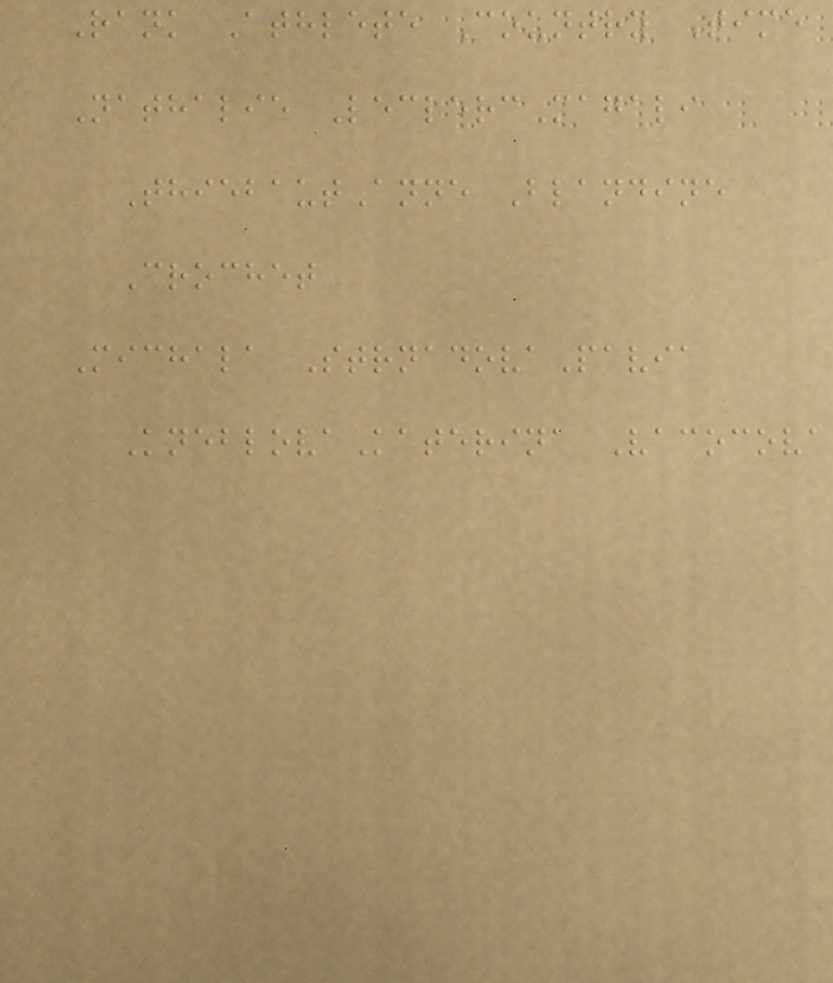Rank Athlete Country Time
Nathalie LeclercMagali
ThiebautAnne Blandine
Crochet
Michala StrnadovaPavia
KneblovaKaterina Vacocova
